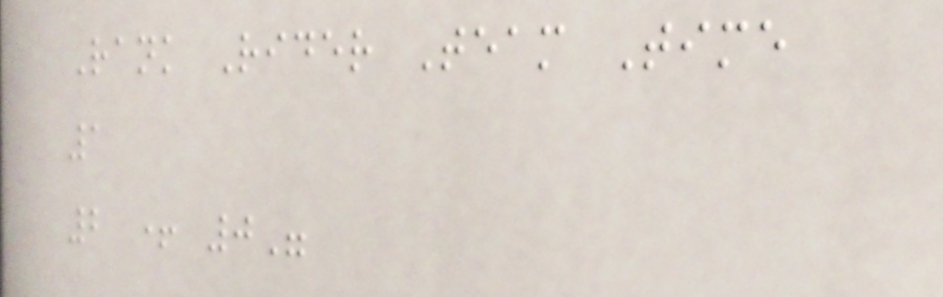Rank Rider Team Time
1
2 + 0"
